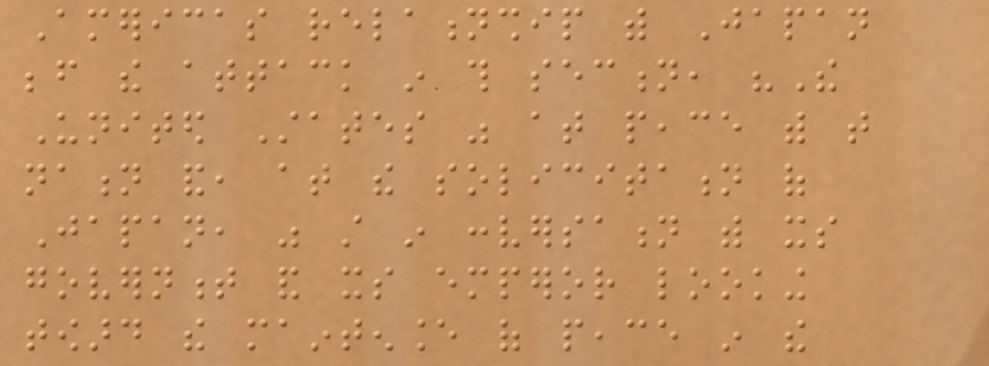Americas relationship with Japan
before the attack in this section, "The
United States was at peace with that
nation and, at the solicitation of
Japan, was still in conversation with its
government and its emperor looking
toward the maintenance of peace in the
